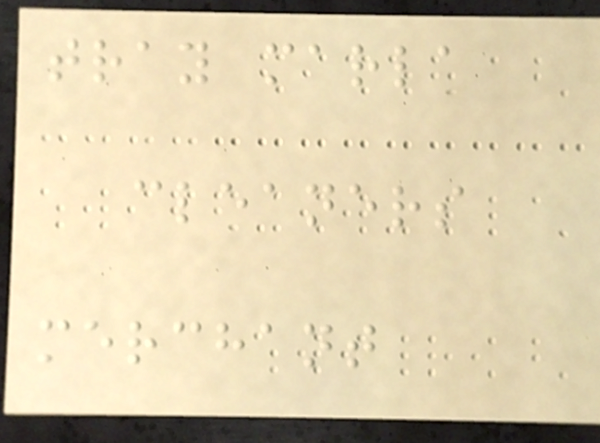tray marla
cleaners
merchant
